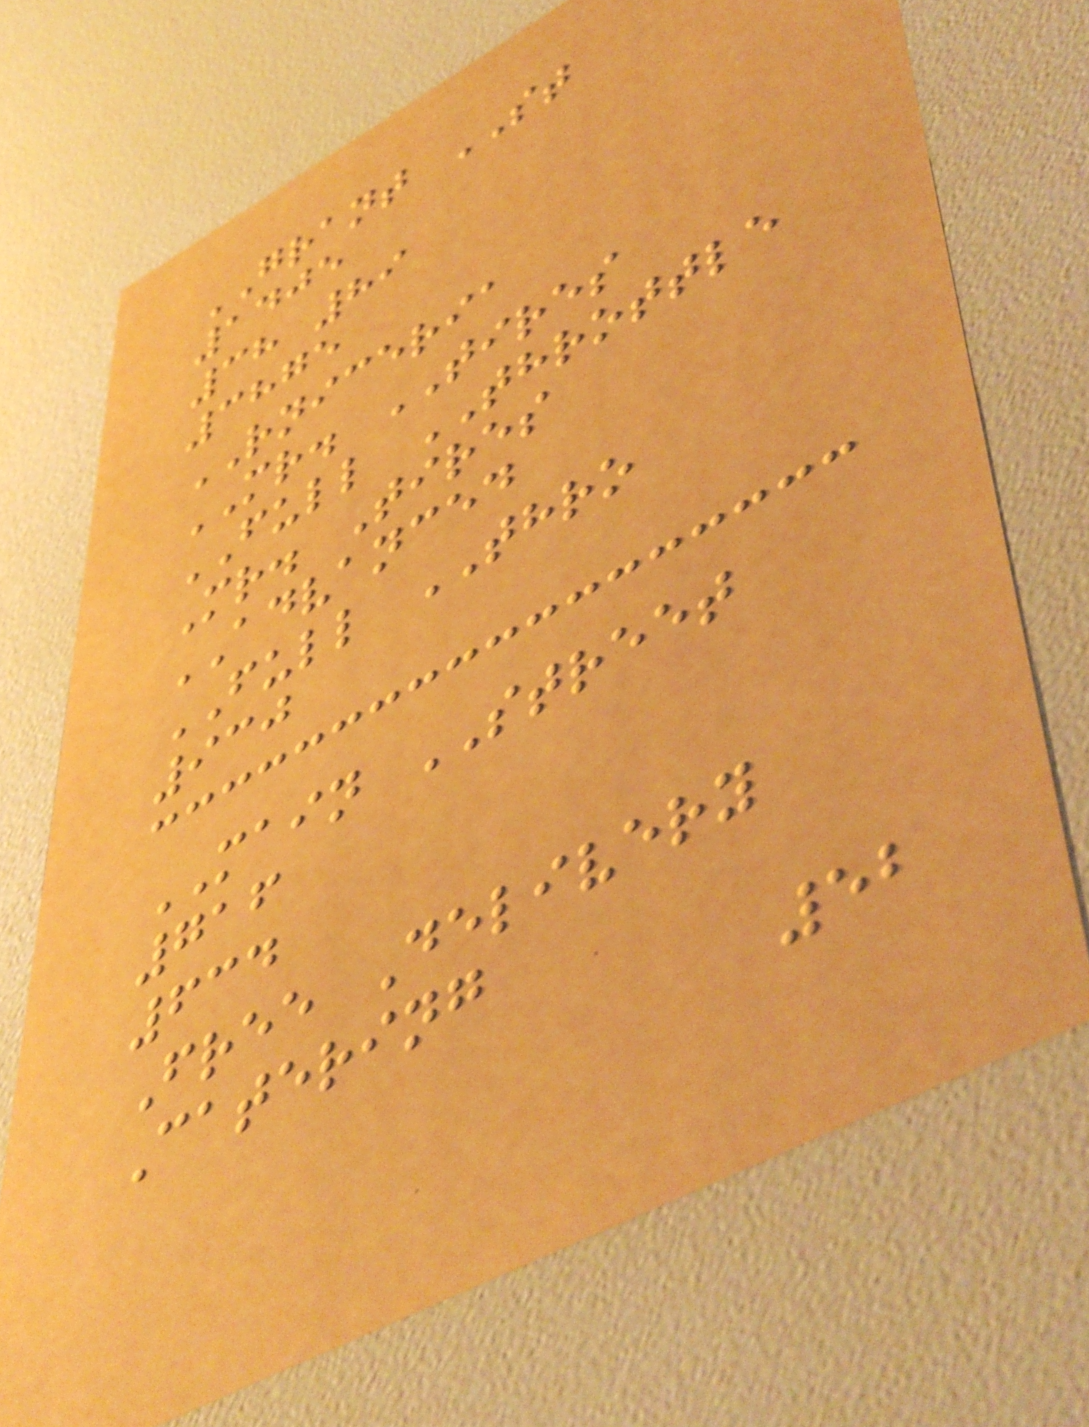GRANT ST
1405
38 89
3875
RNICERIA
MR. TIRES
FULL THROTTLE
Mr. Tires
ADVANCED
FULL THRO
930
MAIN STREET
716
634
Free Delivery
Catering
52
